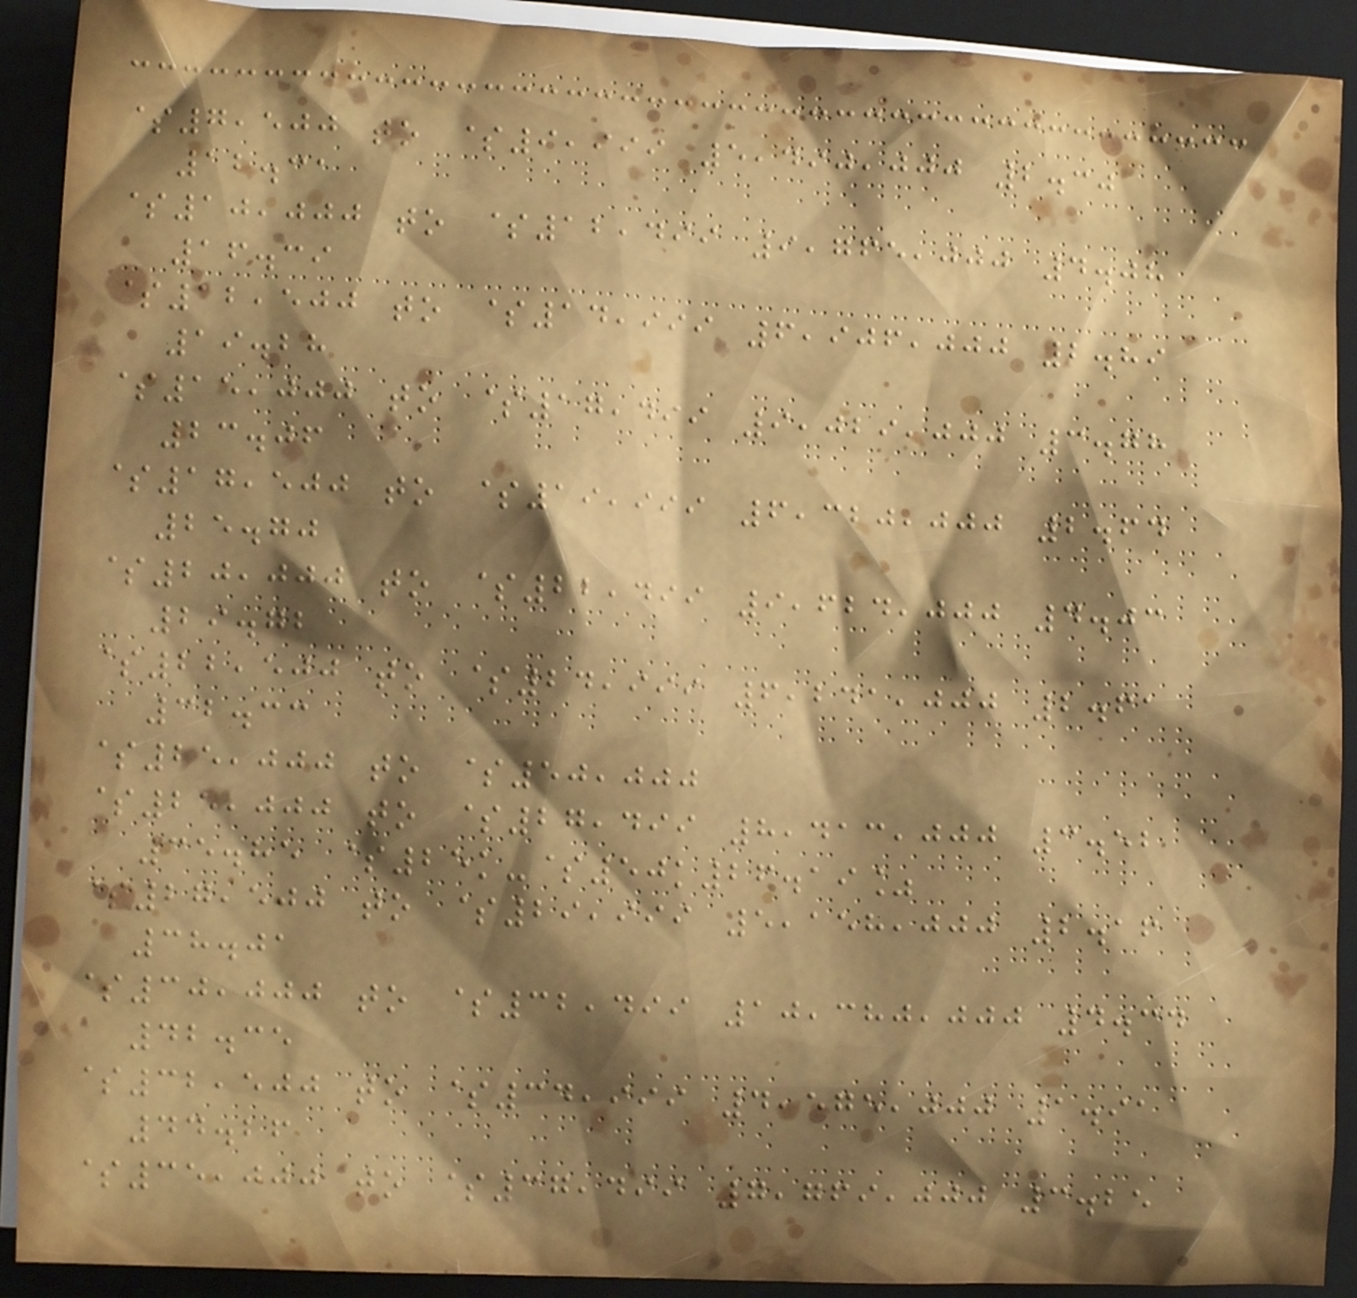$7,500 to $9,999 5,490,000 2.30
12.31
$10,000 to $12,499 9,765,000 4.08
16.39
$12,500 to $14,999 6,906,000 2.89
19.28
$15,000 to $17,499 9,029,000 3.78
23.06
$17,500 to $19,999 6,320,000 2.64
25.70
$20,000 to $22,499 9,624,000 4.03
29.72
$22,500 to $24,999 6,241,000 2.61
32.33
$25,000 to $50,000
$25,000 to $27,499 8,413,000 3.52
35.85 $25k-$50k26.19%
$27,500 to $29,999 5,158,000 2.16
38.01
$30,000 to $32,499 10,380,000 4.34
42.35
$32,500 to $34,999 4,575,000 1.91
44.26
$35,000 to $37,499 7,769,000 3.25
